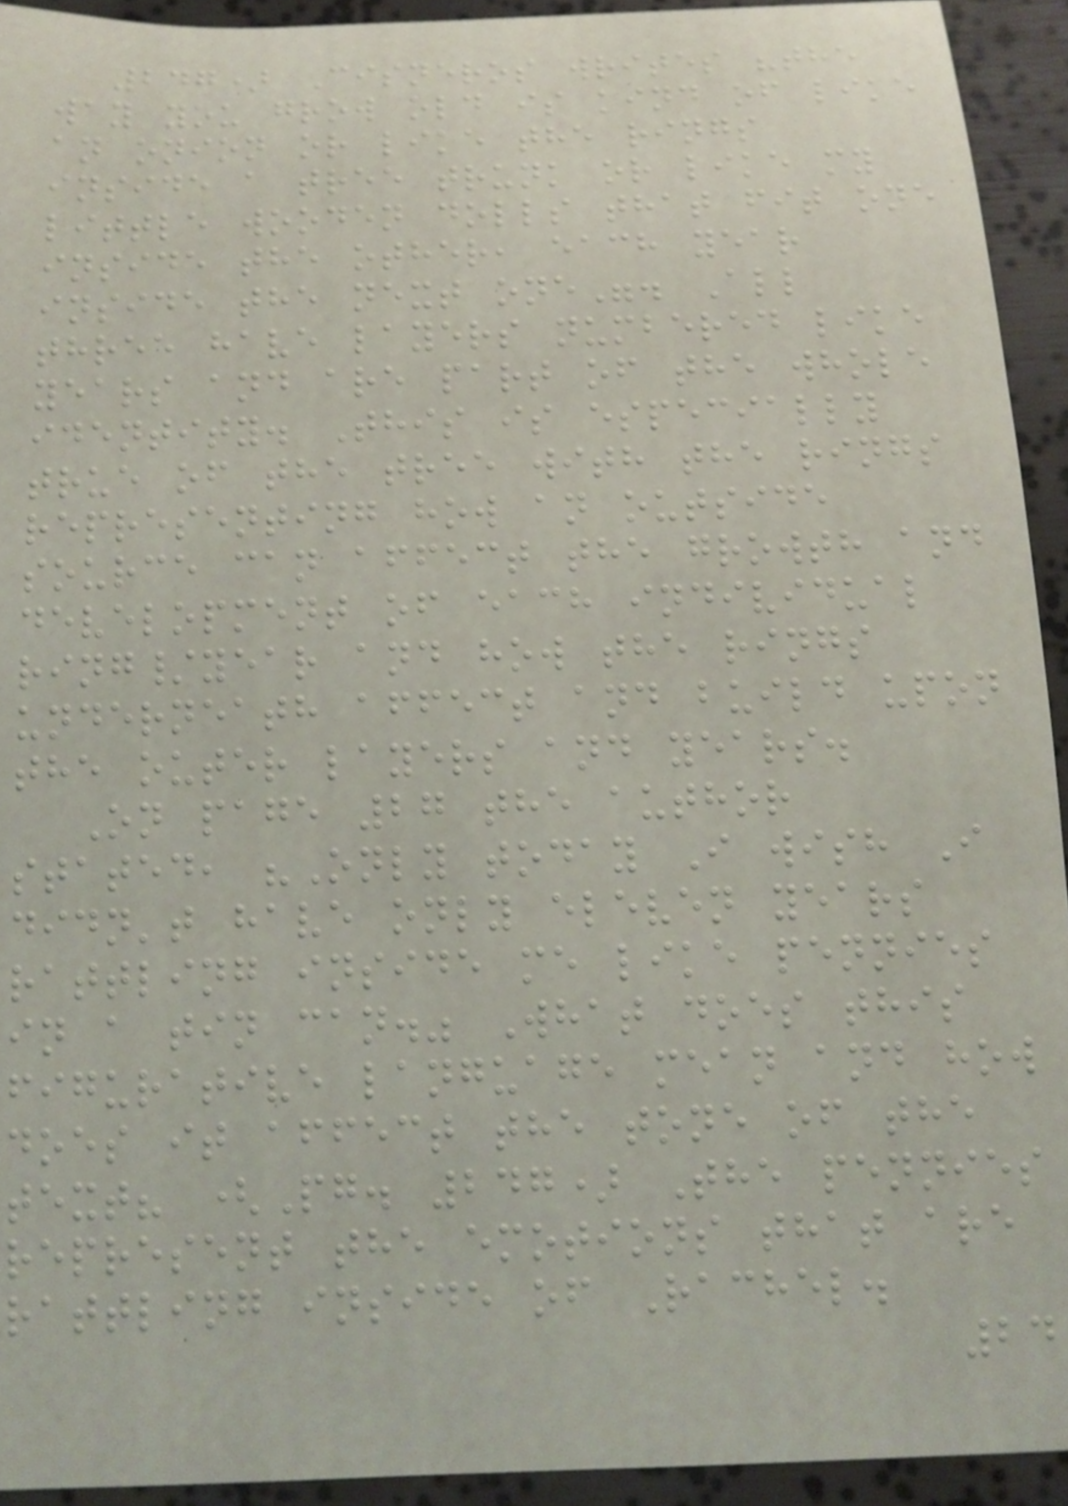247) Cisneros writes "the
way you grow old is kind of like
an onion or like the rings
inside a tree trunk or like my
little wooden dolls that fit one
inside the other, each year
inside the next one". All
three have layers numbered like
years and are part of the whole
identity. This is especially
true of the tree with the rings
representing how an outside
source can affect the growth and
development of each individual
ring/year and how the rings
underneath affect and build upon
the outer layers and years.
On page 27 the author
stated, "Only today I wish I
didn't have only eleven years
rattling inside me like pennies
in a tin can." What does this
figurative language mean and how
does it affect the tone of the
text? (Pg. 247) The pennies
represent the emotions that are
rattling inside of Rachel.
24
